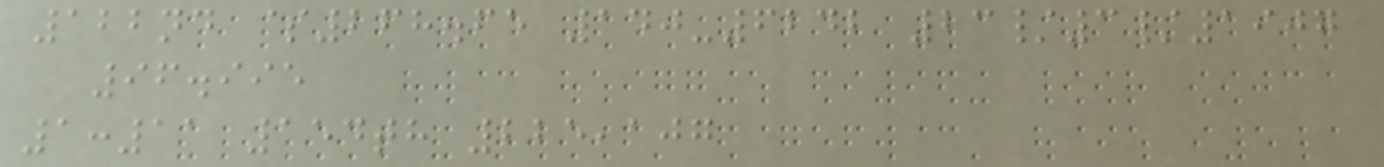122nd $268.65 140-6242 23/3/1907
96.995
1:11 154th 225,107
